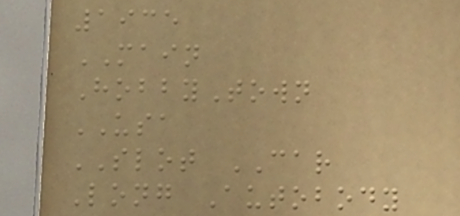1935
MAIN
HobbyTown
USA
SLOT CAR
Long Autobody
